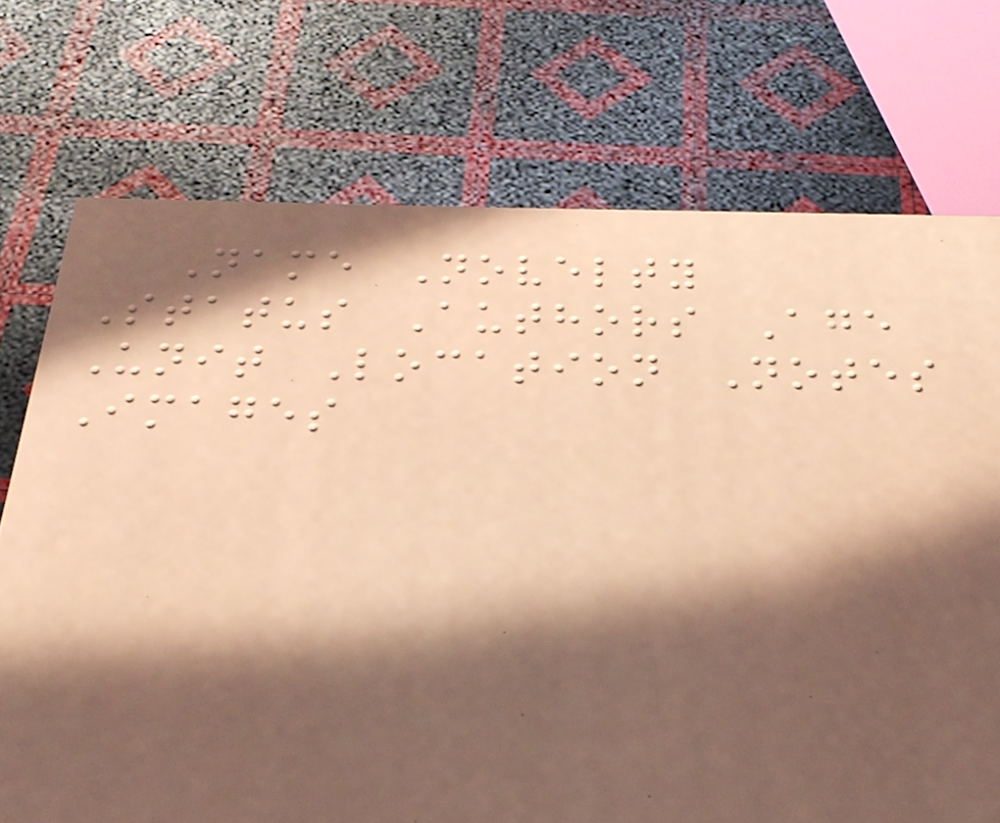Name Novelty
Status Authors Age
Unit Location Notes
Images
